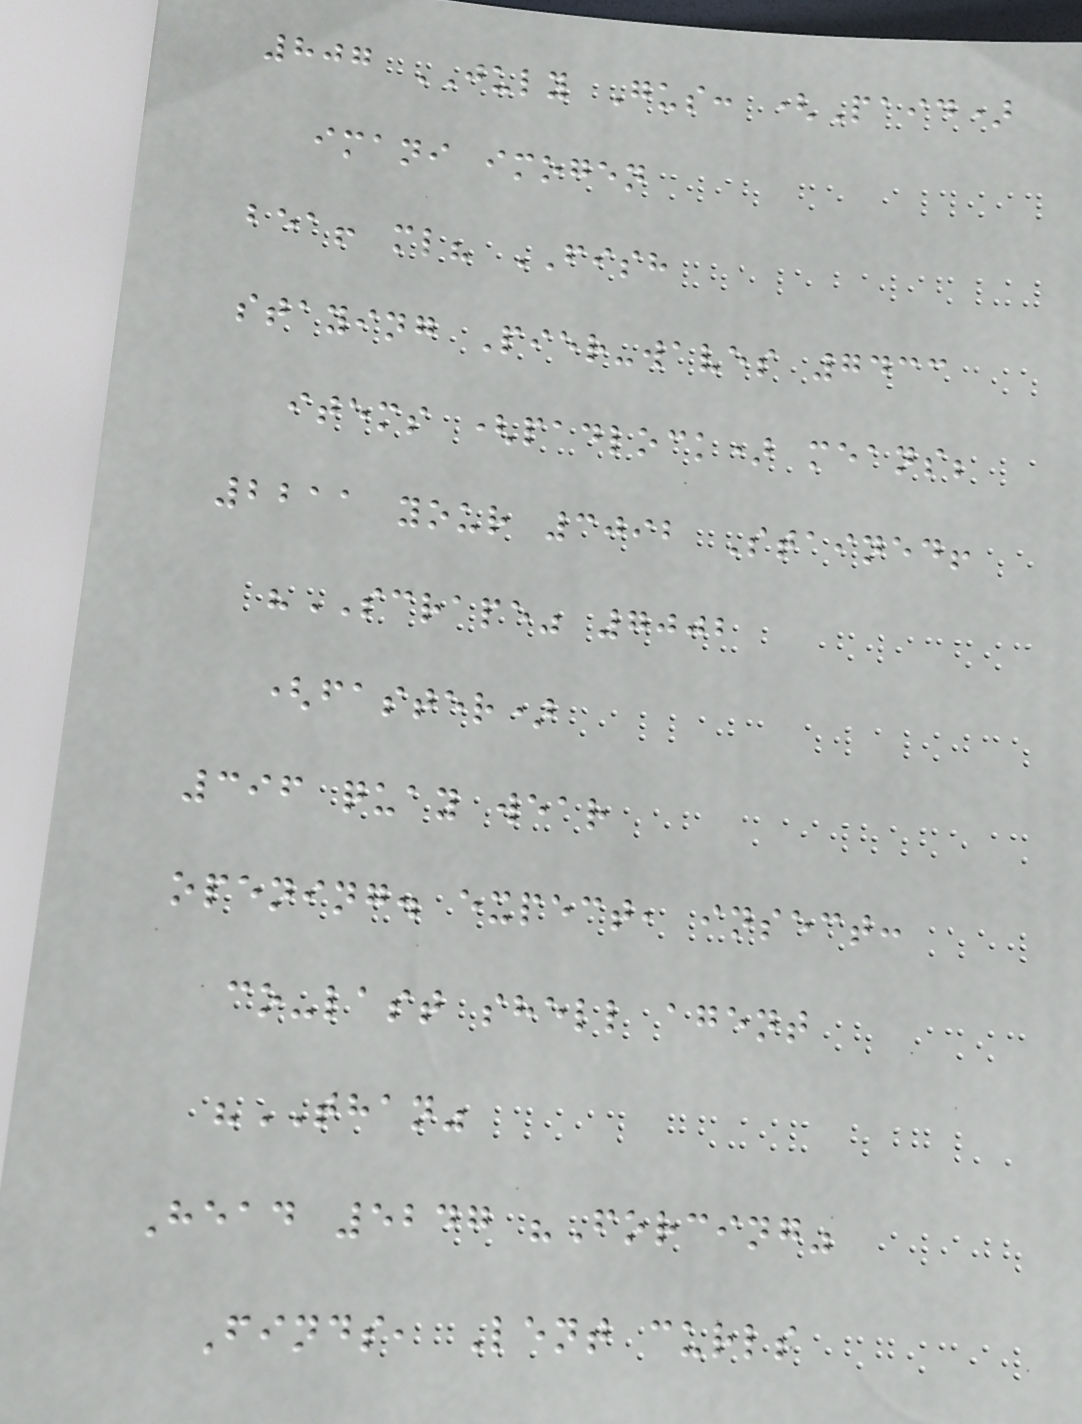807 JULY Gus: (Paid)
imani imogen
bea! ml? FISH
staying Pier-waves 7433
items (padlock) means;
2211 your 3092 Stained!
"SCRAPE" 7002
(faster)
396 quay wear
opening. expect, insect:
co-last shell agent
"THAN"
Head 5247 "Forcing"
Finds, Lent curls
